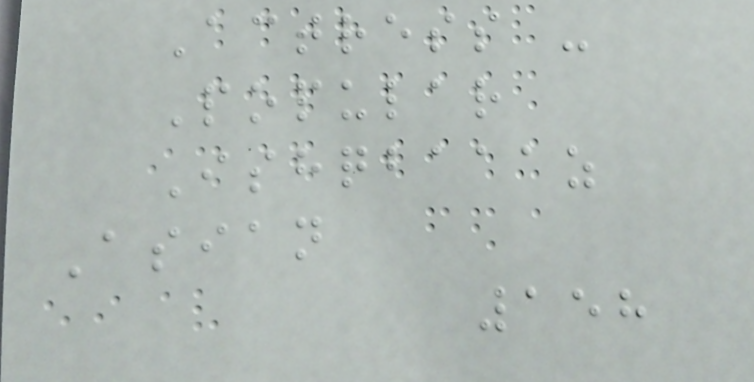Actress -
Popular
Ishqbaaaz
Asian
158
